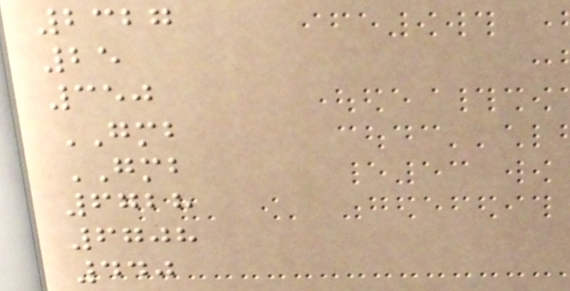2327
25
350
GMB
GMB
6728
6708
440
